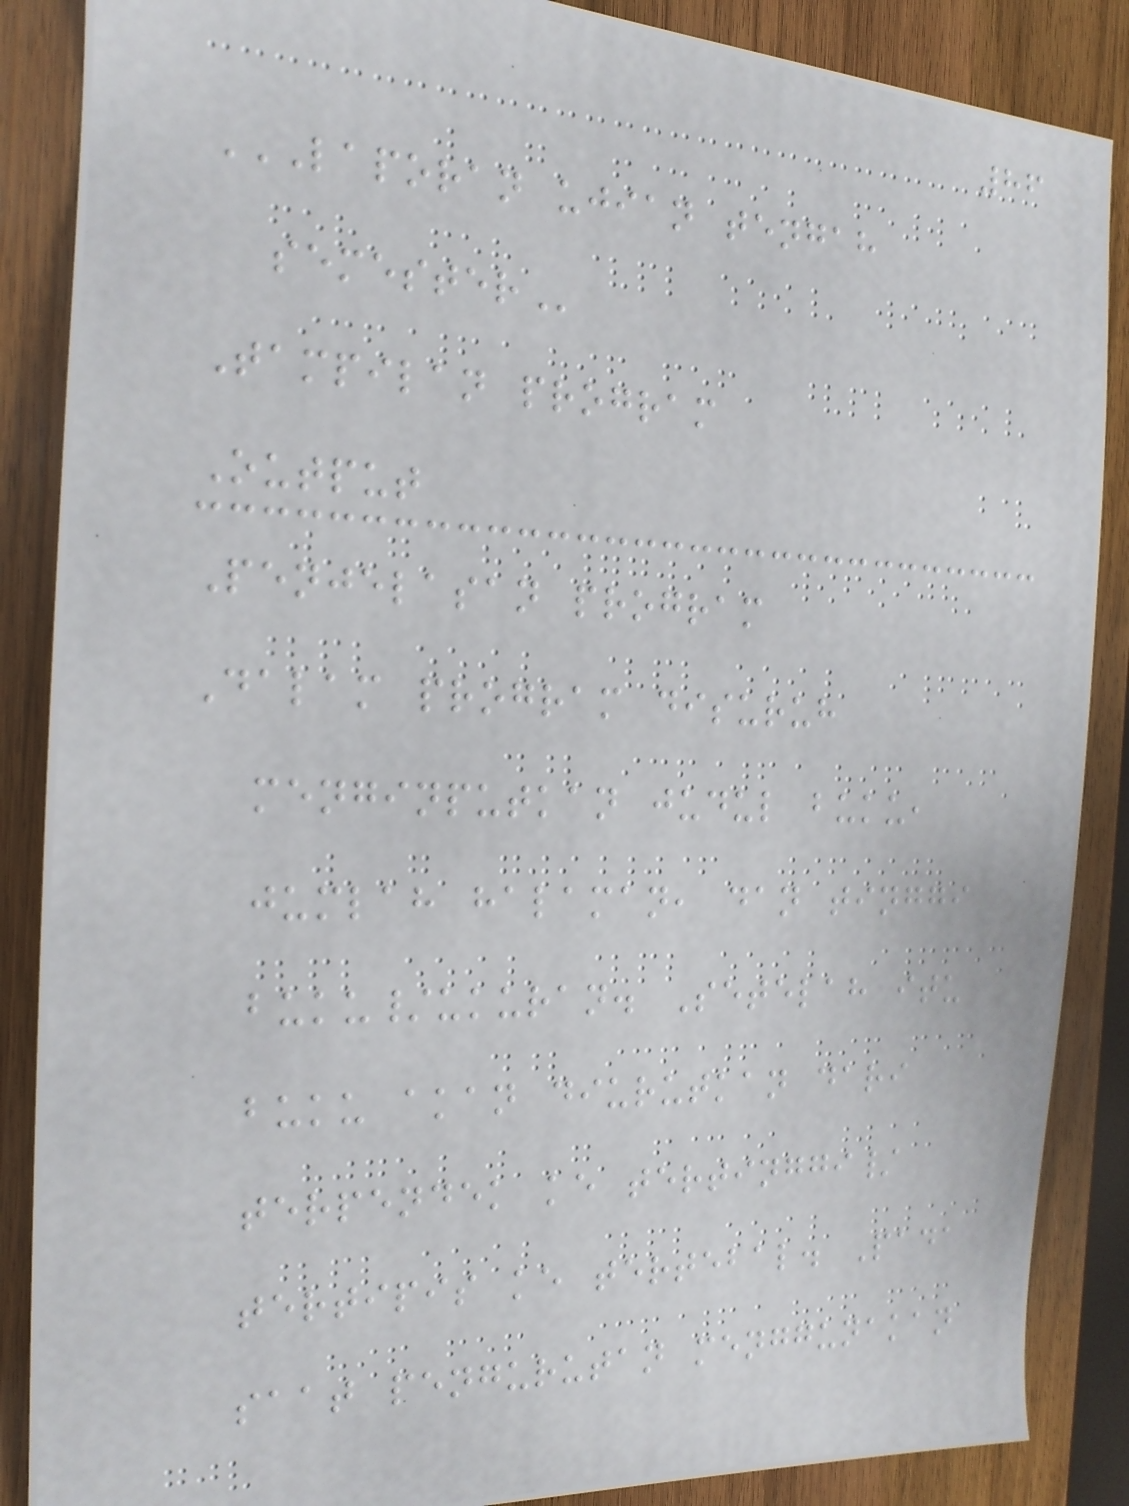86
LAPORAN UJIAN TENGAH
SEMESTER
Tampilan program
Output
Penjelasan program
Dalam program disuruh
menginputkan judul buku,
jumlah halaman, dan tinggi
buku/ukuran. Setelah itu
buku akan diurutkan dari
terpendek ke tertinggi/
tertipis ke tertebal. Pada
saat pengurutan menggunakan
